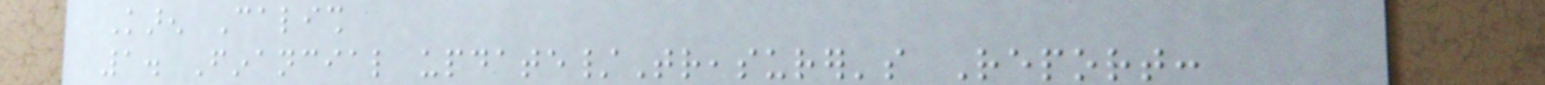Karen Calish
1. Financial update/Treasurer's Report:
